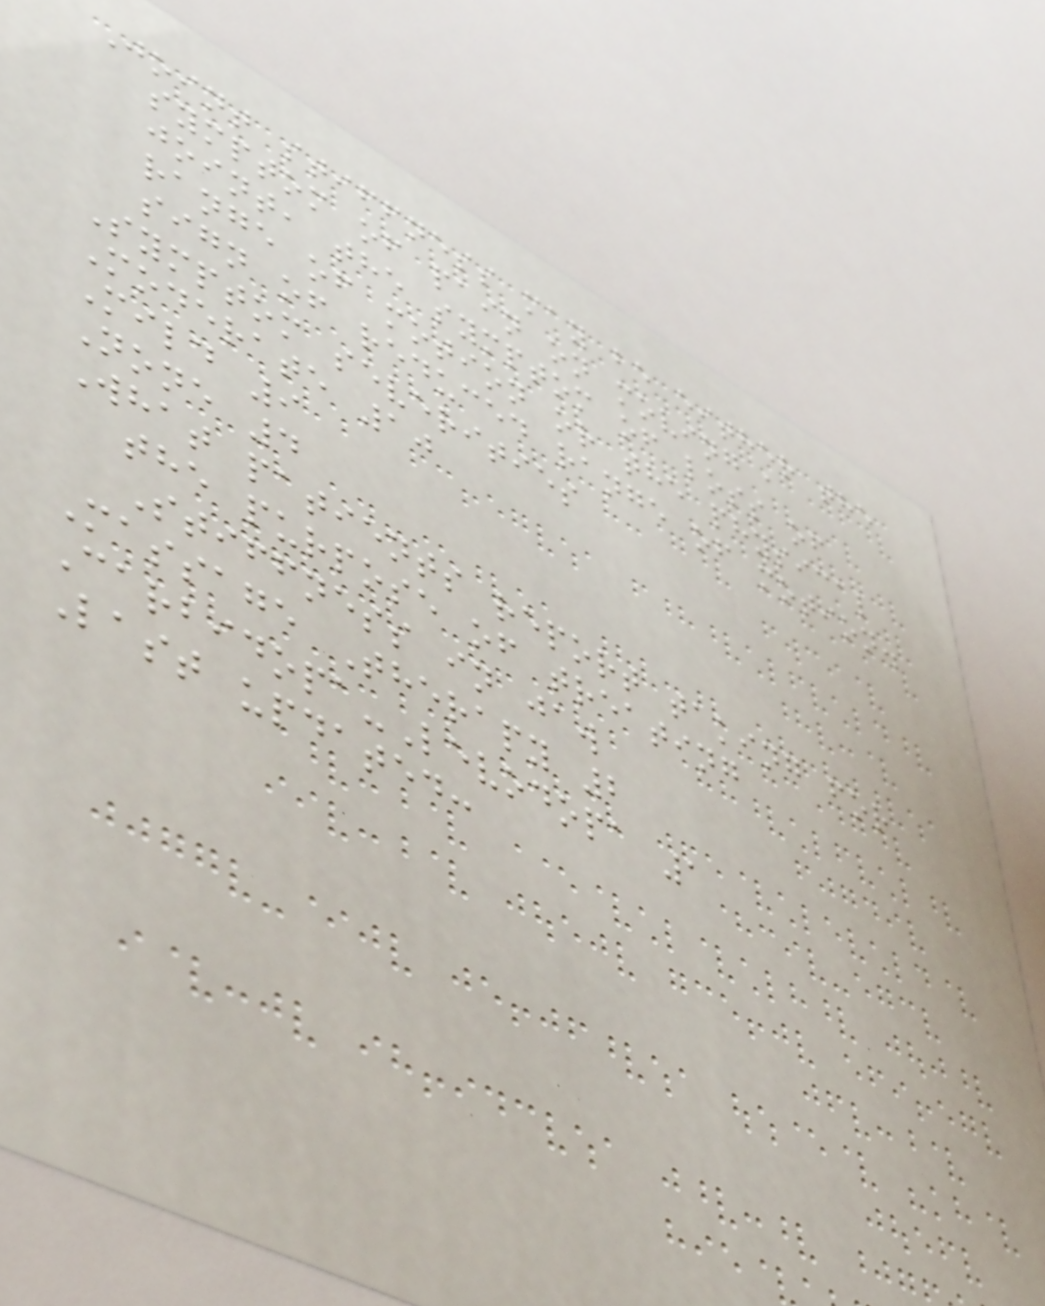Joint stiffness may be either the
symptom of pain on moving a
joint, the symptom of loss of
range of motion or the physical
sign of reduced range of motion.
Symptom severities
Moderate 10
Mild 9
None 4
What patients report taking for
the purpose of treating
Stiffness in jaw
Massage Therapy 2
Carbidopa-Levodopa 1
Last updated:
